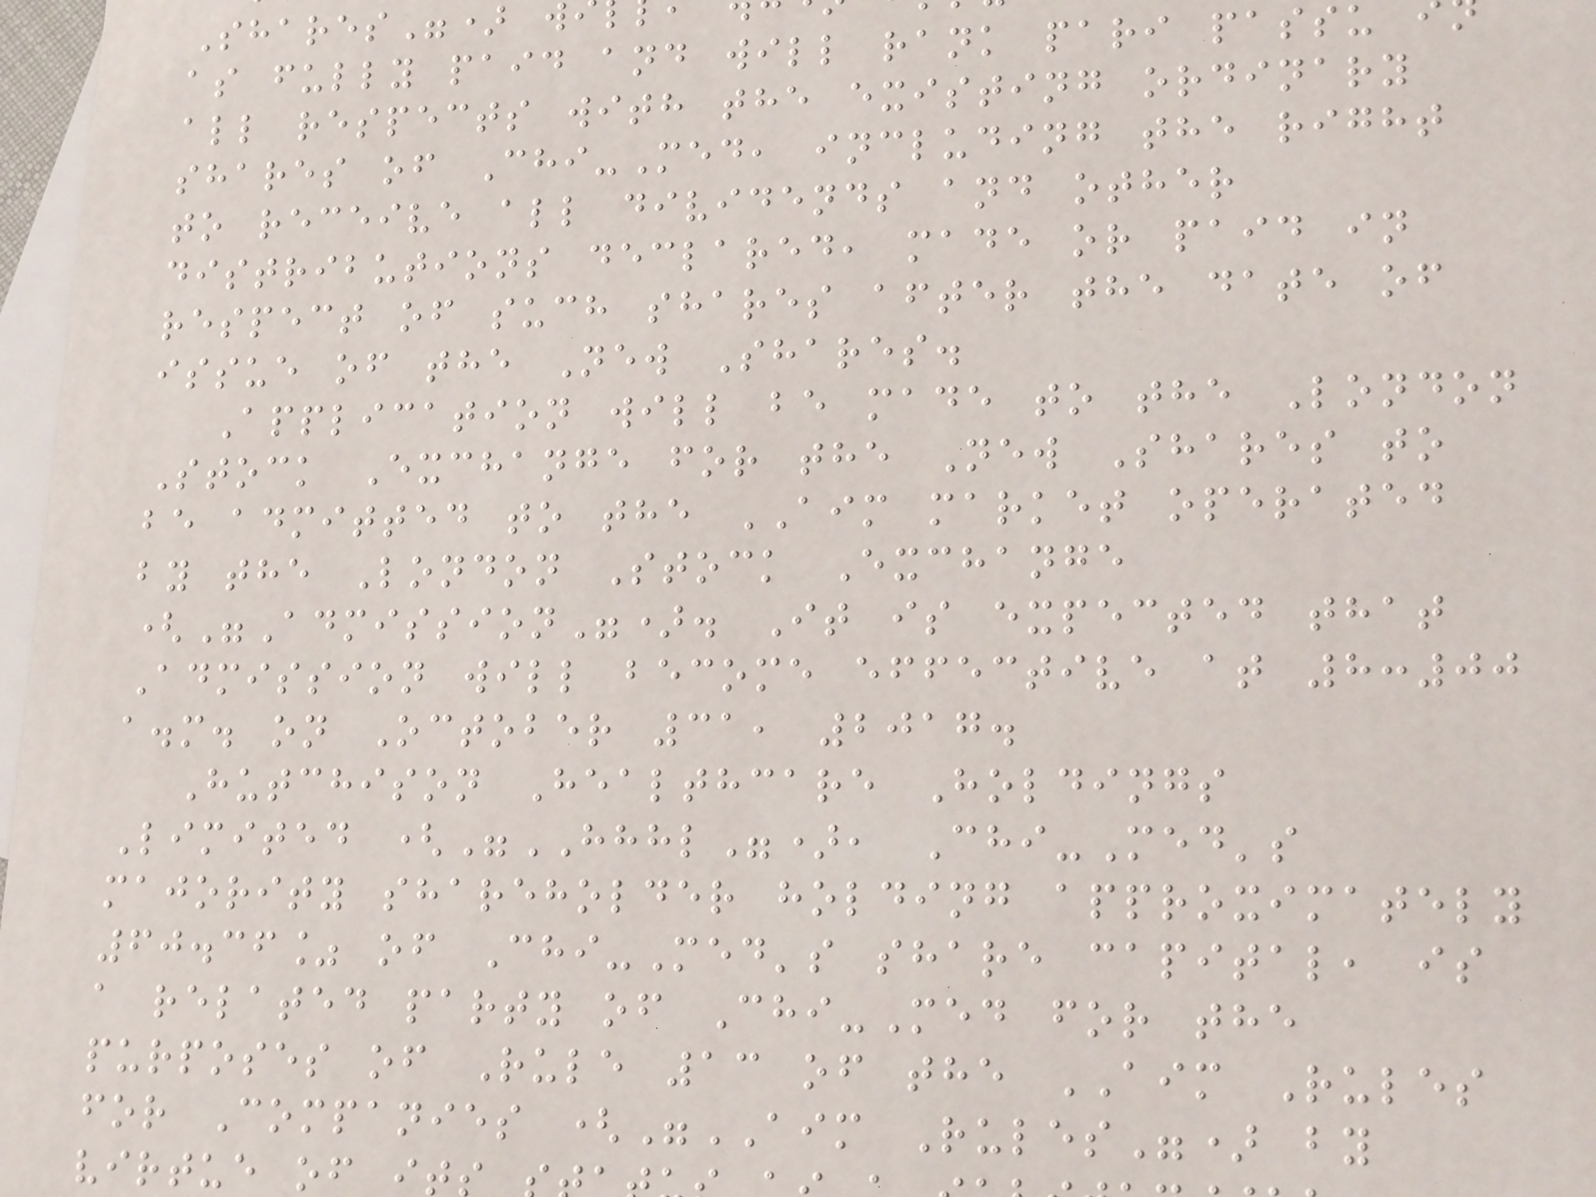Shares") w
as fully paid and will rank pari passu
all respects with the existing ordinary
shares of Chi-Med, including the right
to receive all dividends and other
distributions declared, made or paid in
respect of such shares after the date of
issue of the New Shares.
Application will be made to the London
Stock Exchange for the New Shares to
be admitted to the AIM market operated
by the London Stock Exchange
("Admission"). It is expected that
Admission will become effective at 8:00
a.m. on October 31, 2017.
Hutchison Healthcare Holdings
Limited ("HHHL"), Chi-Med's
majority shareholder holding approximately
60.36% of Chi-Med's share capital, is
a related party of Chi-Med for the
purposes of Rule 13 of the AIM Rules
for Companies ("AIM Rules") by
virtue of it
